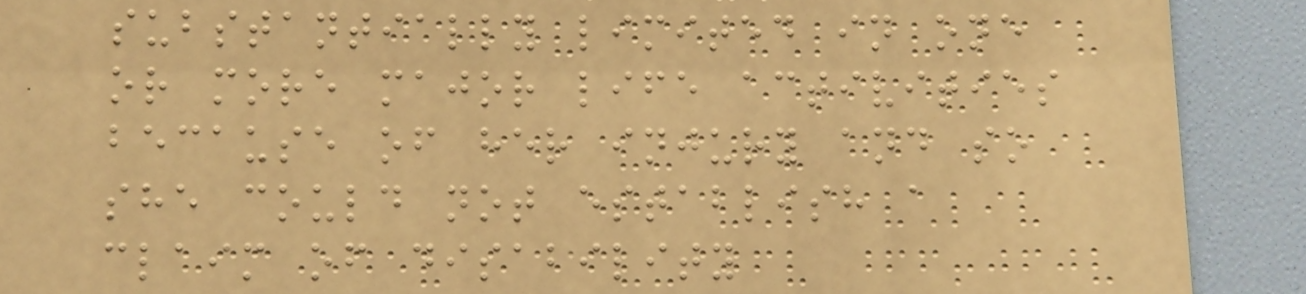substantially limited in one
or more major life activities
because of her injury and so
she could not establish a
claim of disability
